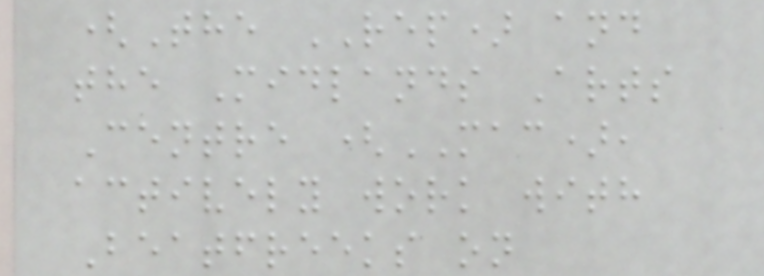(The REP) and
the Midlands Arts
Centre (MAC),
actively work with
Beatfreeks on
